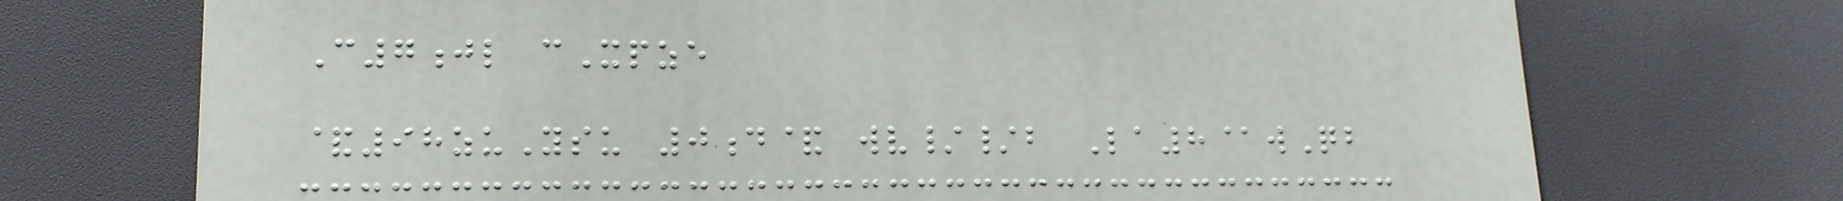C7jl cXpze
&98zuYsu 0d& wv//b La8@wQb
